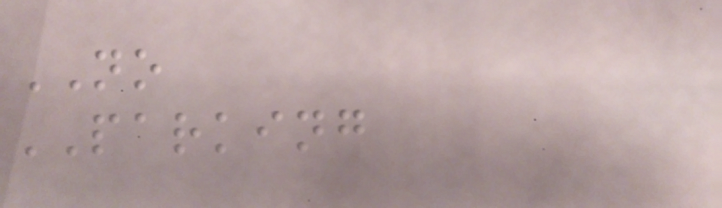NO
PARKING
